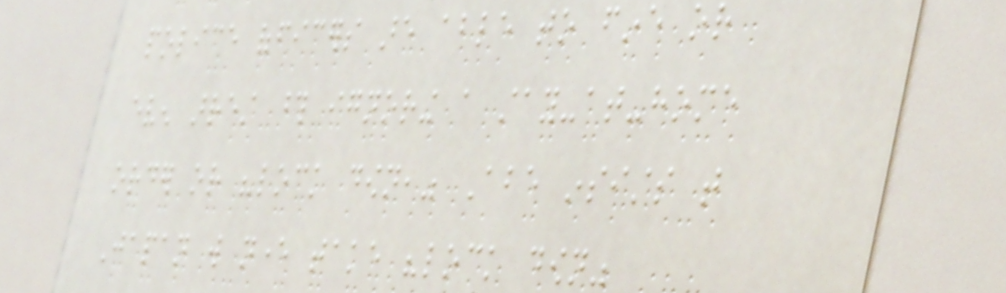police officers are able to fine or
even arrest those ignoring a stay-at-home
order or "lock down," Abe insists that
Japan will never take "lock down"
